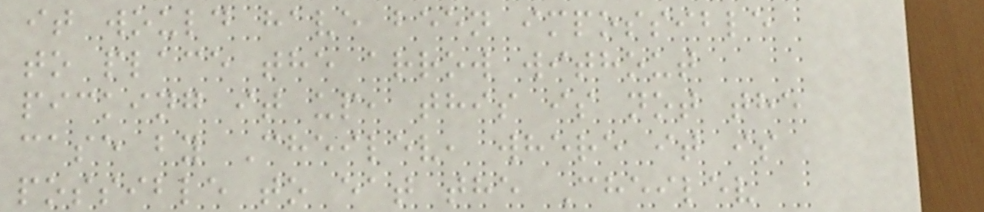it would have been impossible
to place the arrow without
picking it up, this is not the
case by Cheilev, where it is
possible to eat the Cheilev
